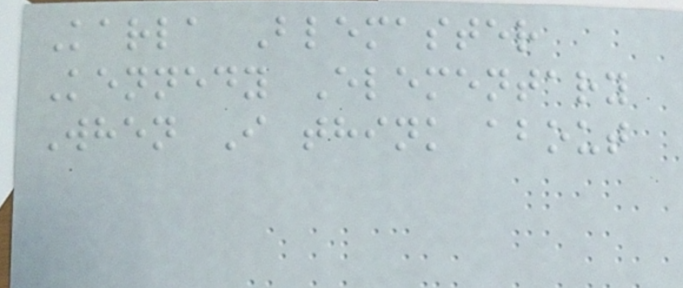Karla Blemaster
Kennedy Elementary
When I think about
